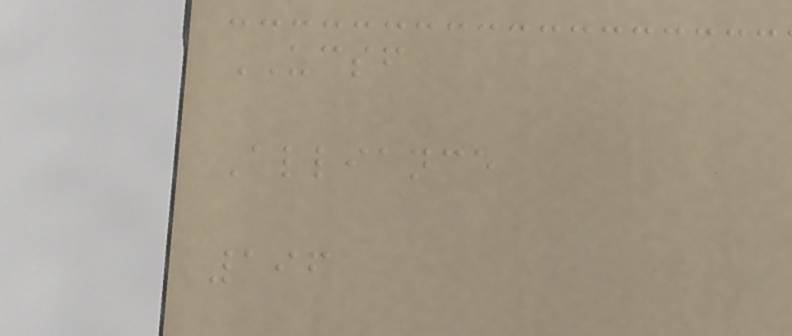UCSF
Alliance
196
